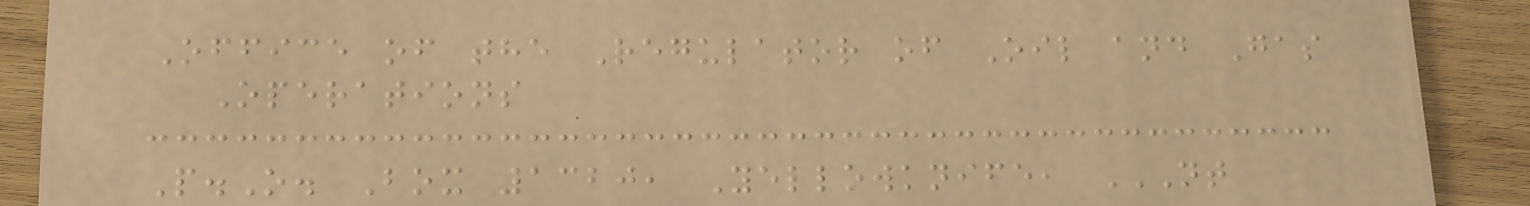Office of the Regulator of Oil and Gas
Operations
P.O. Box 1320, Yellowknife, NT
